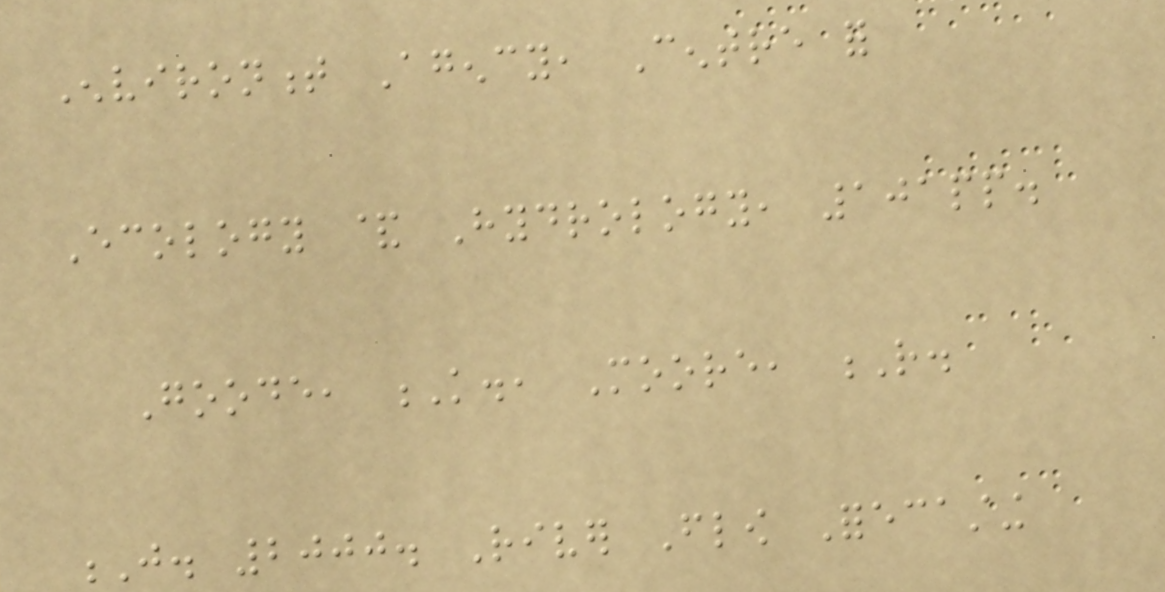Environment Agency, Centre for
Ecology & Hydrology, 101pp.
Goode, K., Moore, R.
J. 2000. River Flow Forecasting
